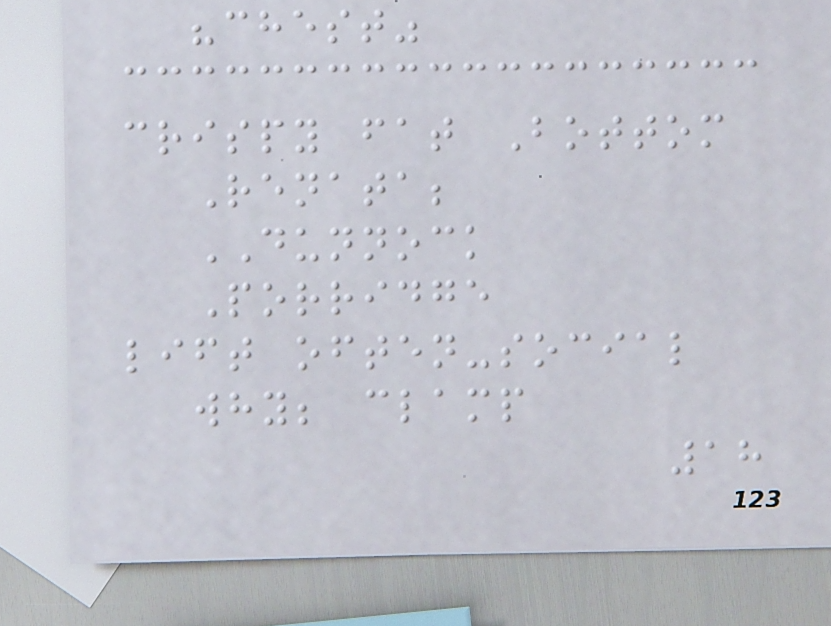"chest"
crispy fat Bottom
Renata;
DUNNOCK
Porridge
lift often-social
why; clamp
18
